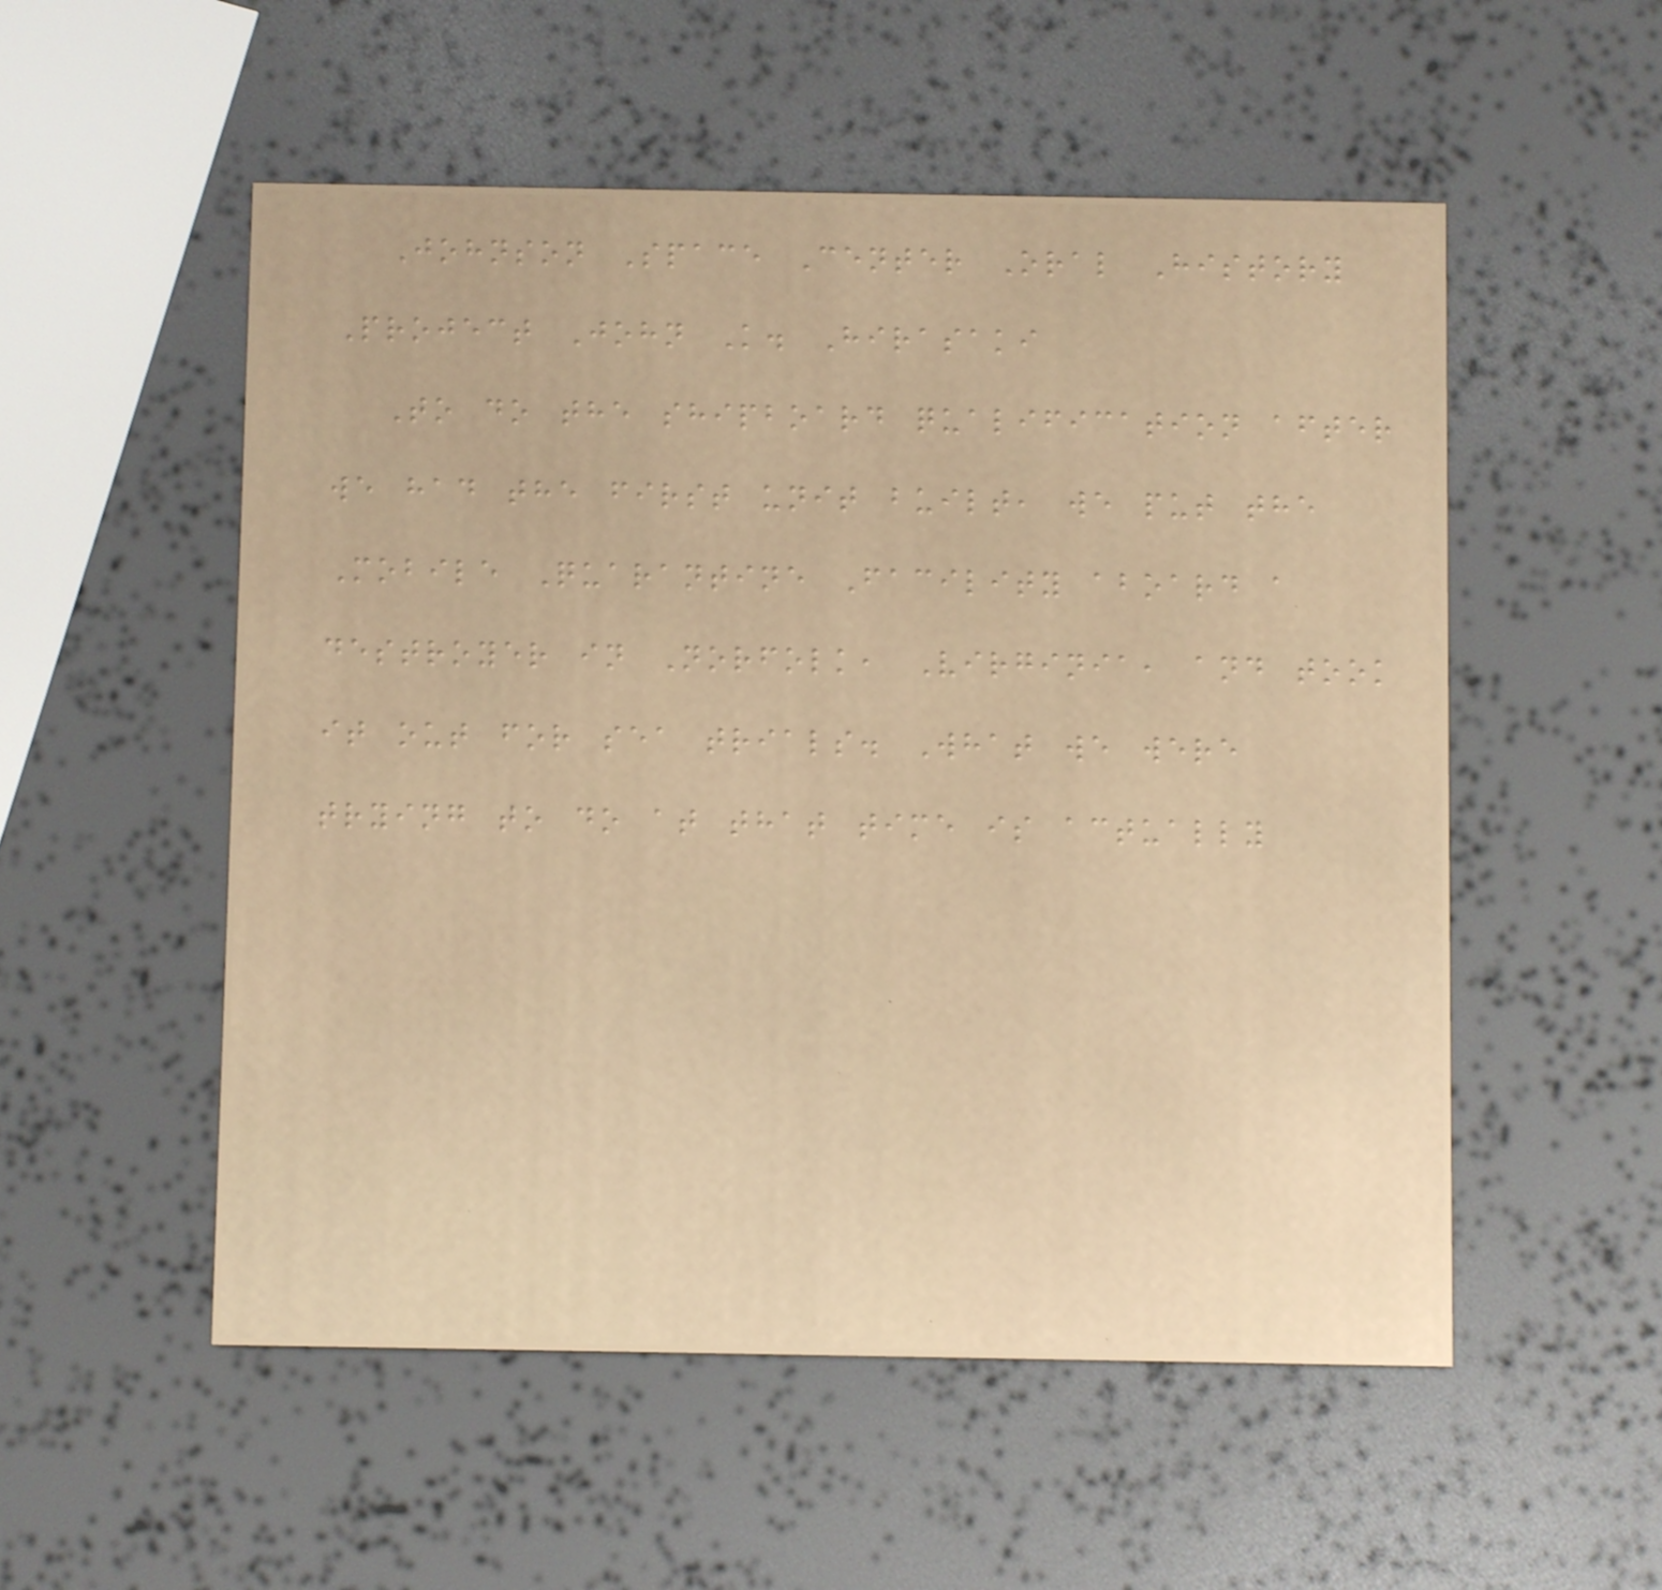Johnson Space Center Oral History
Project John K. Hirasaki
To do the shipboard qualification after
we had the first unit built, we put the
Mobile Quarantine Facility aboard a
destroyer in Norfolk, Virginia, and took
it out for sea trials. What we were
trying to do at that time is actually
